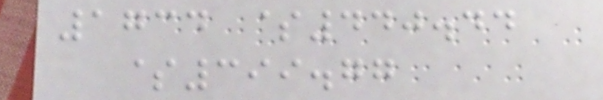1734 $440.44
$399.77
